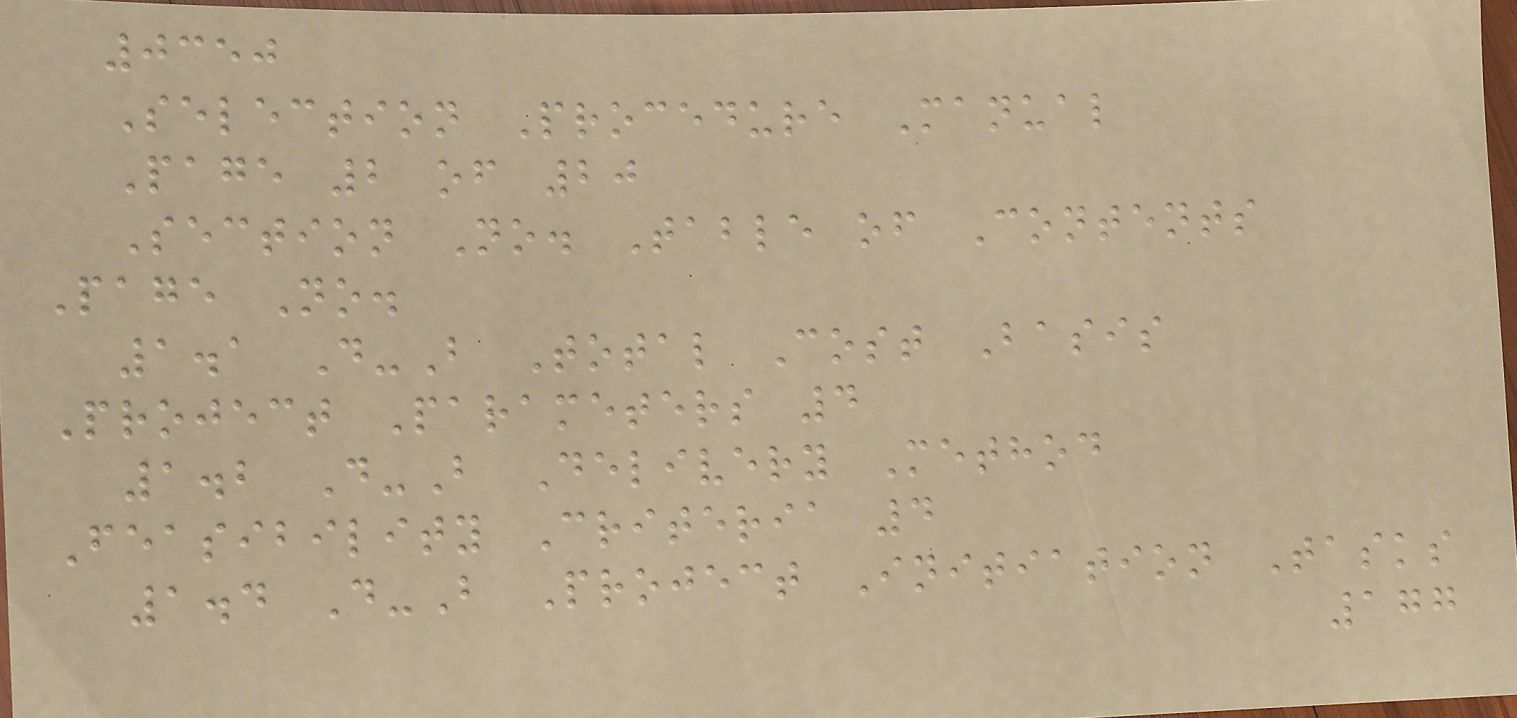0350
Selection Procedure Manual
Page 2 of 20
Section No. Table of Contents
Page No.
1.1 D-B Total Cost Basis
Project Parameters 4
1.2 D-B Delivery Method
Feasibility Criteria 4
1.4 D-B Project Initiation Tasks
177
